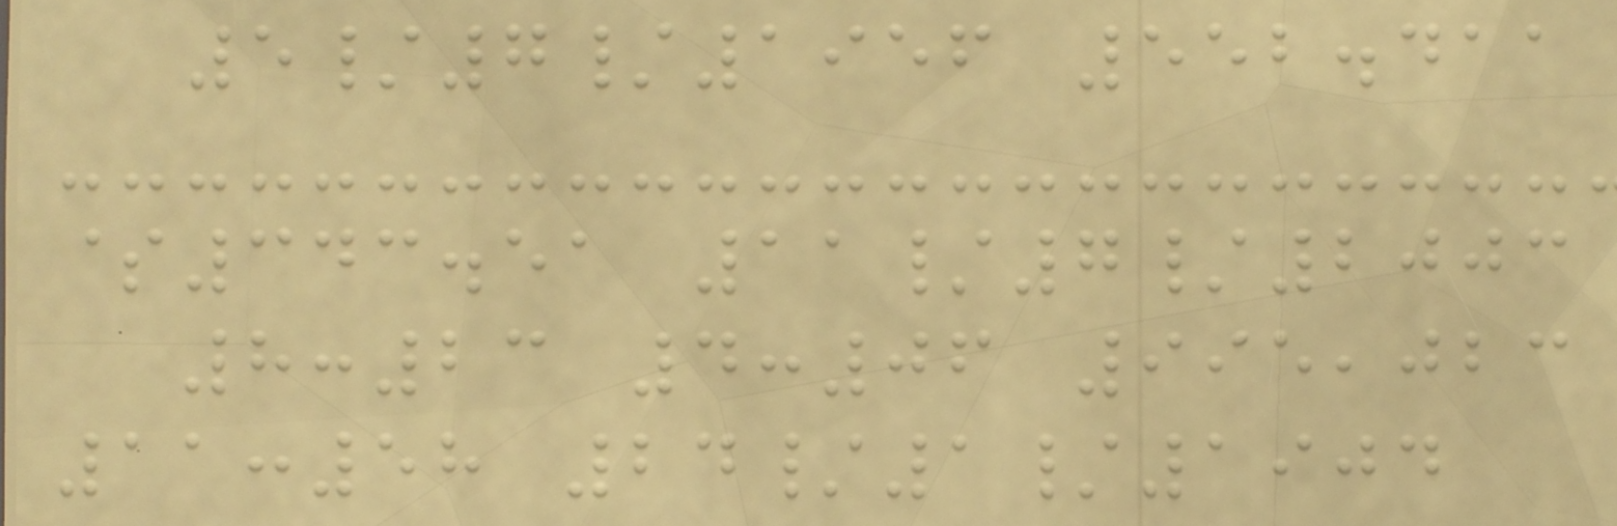5/7/1956 552.411
$343.51 11/7/2003
8:23 4:06 995,023
11:58 24/1/1904
